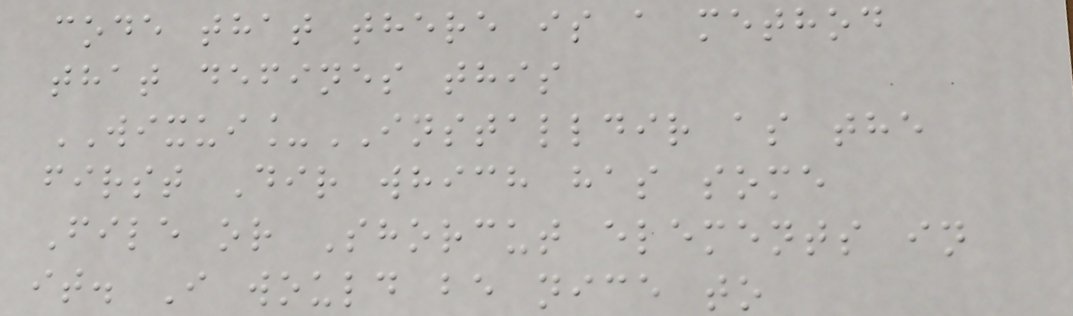code that there is a method
that defines this
WIXUI_INSTALLDIR as the
first Dir which has some
File or Shorcut elements in
it. I would be nice to
